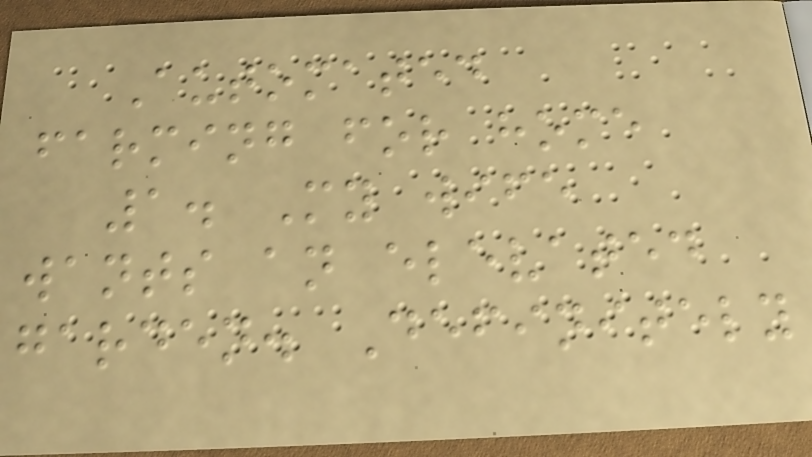Automated
farming for home
1. My wife
wants an elevated
garden. Definitely
